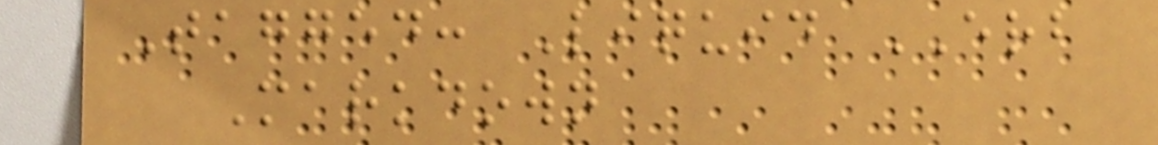Tagged: Liquid ERB
Markdown
